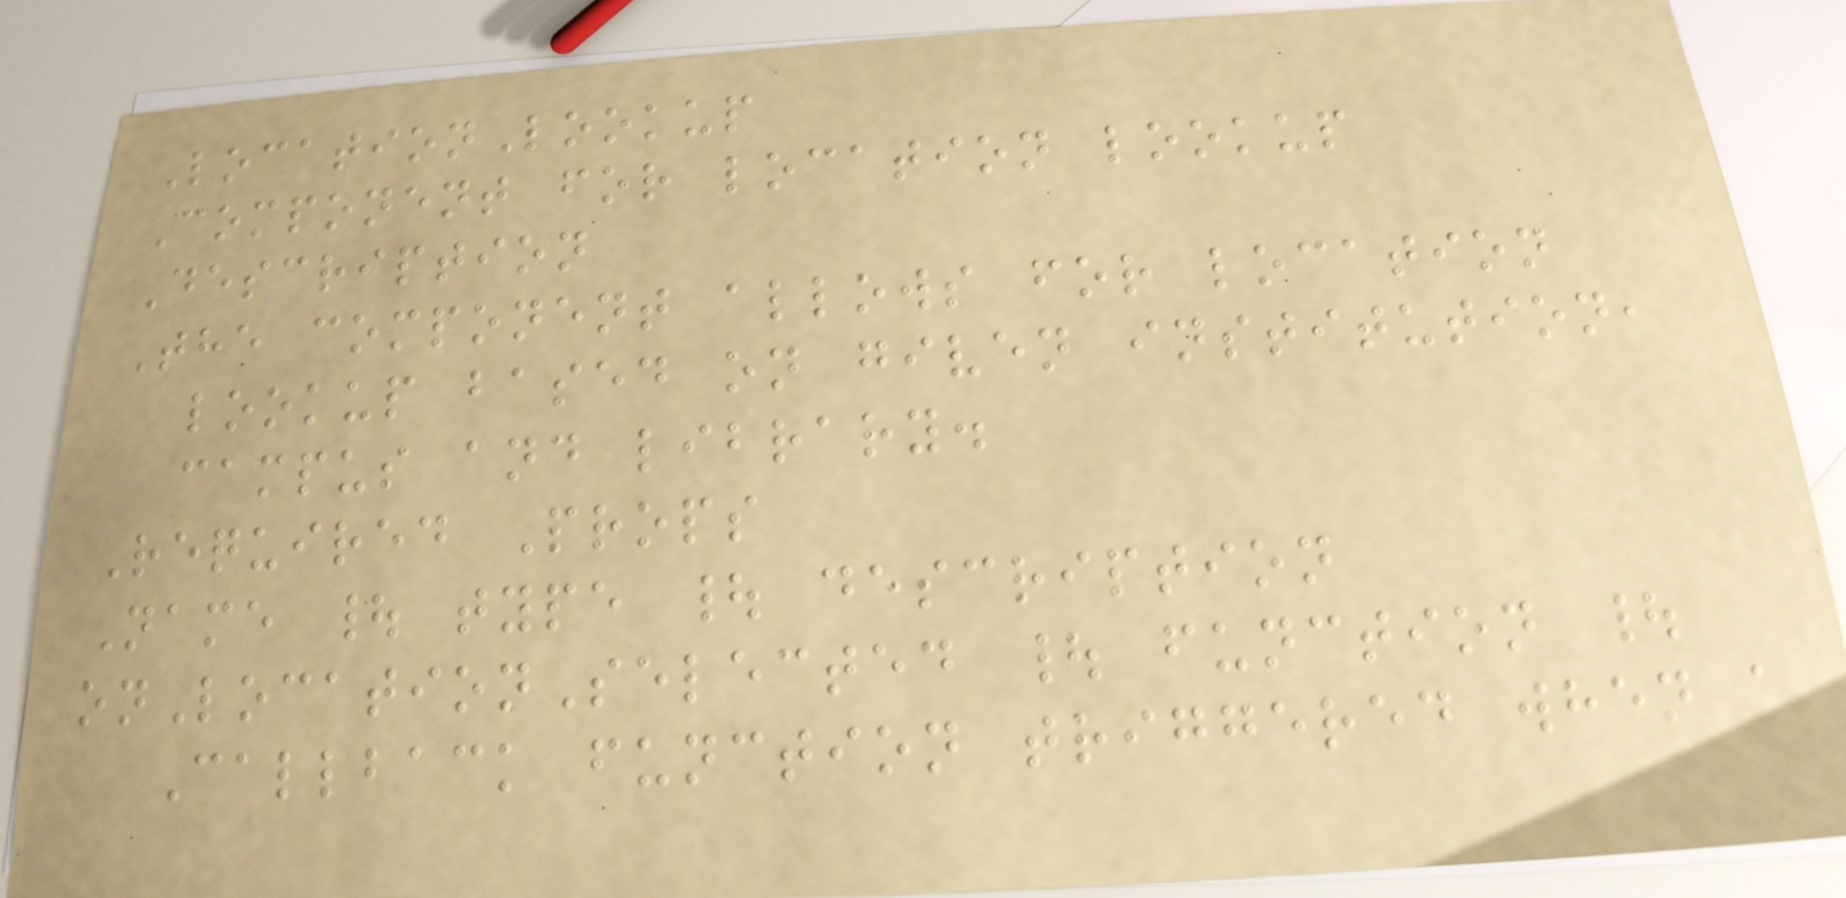LocationLookup
Component for location lookup
Description
The component allows for location
lookup based on given institution,
campus and library.
Required Props
Name | type | description
onLocationSelected | function |
Callback function triggered when a
